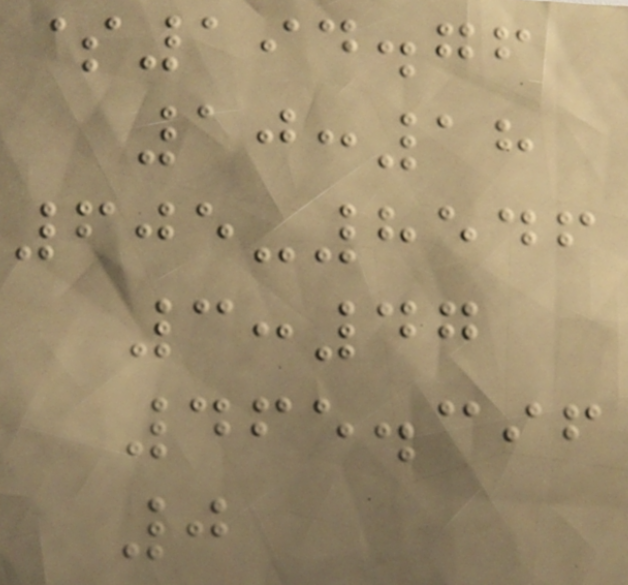$194.76
10:18
605-8546
3:47
465.396
0
